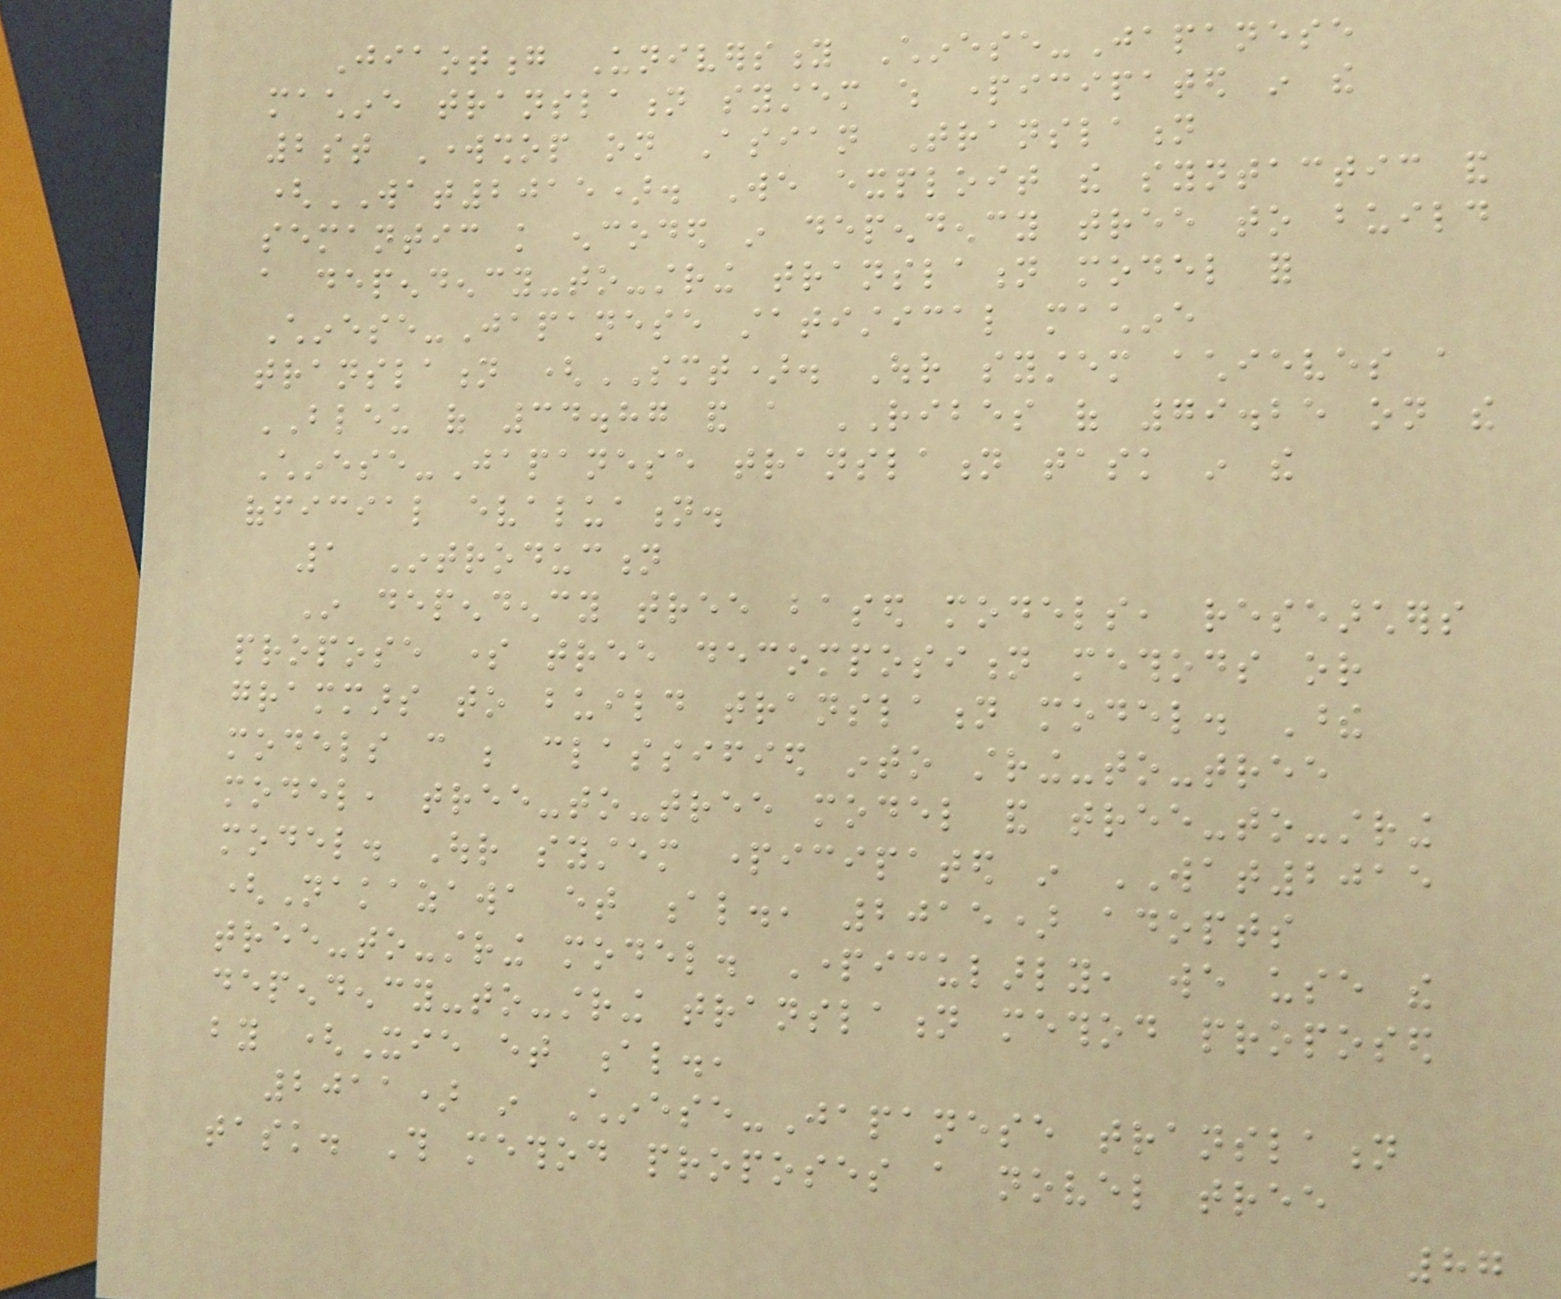Jiaotong University Chinese-Japanese
machine translation system which participated in the
2st Workshop on Asian Translation
(WAT2015). We exploit the syntactic and
semantic knowledge encoded in dependency tree to build
a dependency-to-string translation model for
Chinese-Japanese statistical machine
translation (SMT). Our system achieves a
BLEU of 34.87 and a RIBES of 79.25 on the
Chinese-Japanese translation task in the
official evaluation.
1 Introduction
In dependency tree based models, researchers
propose some tree decomposition methods or
grammars to build translation model. These
models can be classified into string-to-tree
model, tree-to-tree model and tree-to-string
model. Our system participated in WAT2015
(Nakazawa et al., 2015) adopts
tree-to-string model. Particularly, we use the
dependency-to-string translation method proposed
by (Xie et al.,
2011) in Chinese-Japanese translation
task. This method proposes a novel tree
87
